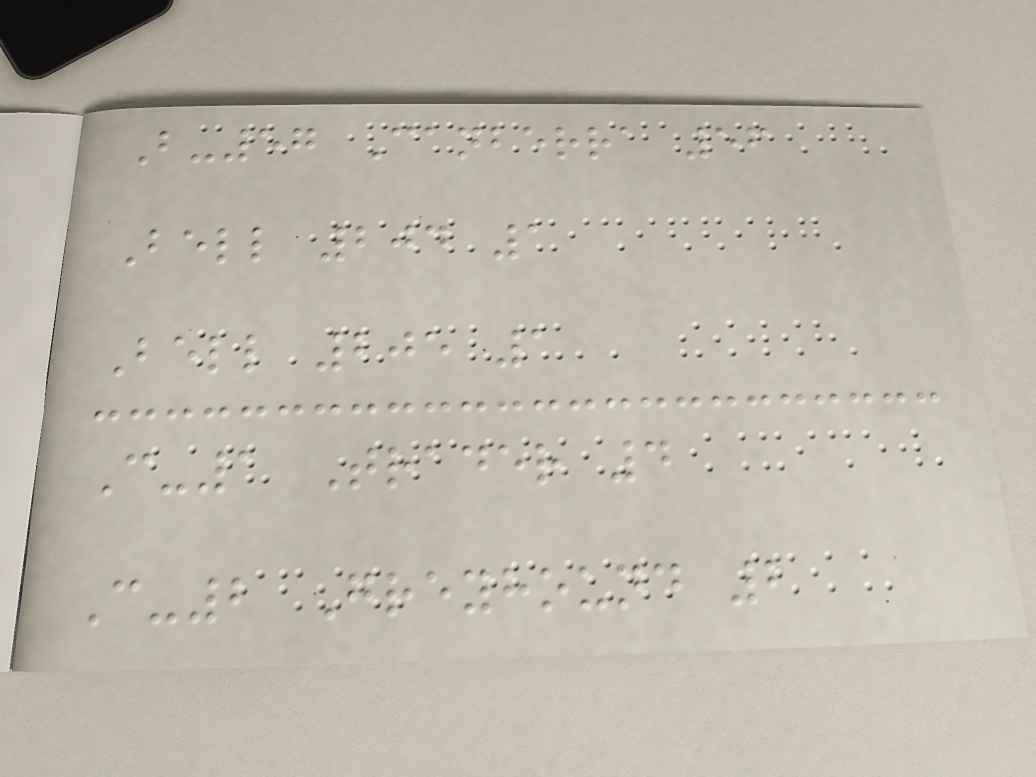B-57 Canberra 56
Bell 204 1
Bell 205 1
C-1 Trader 4
C-2 Greyhound 2
